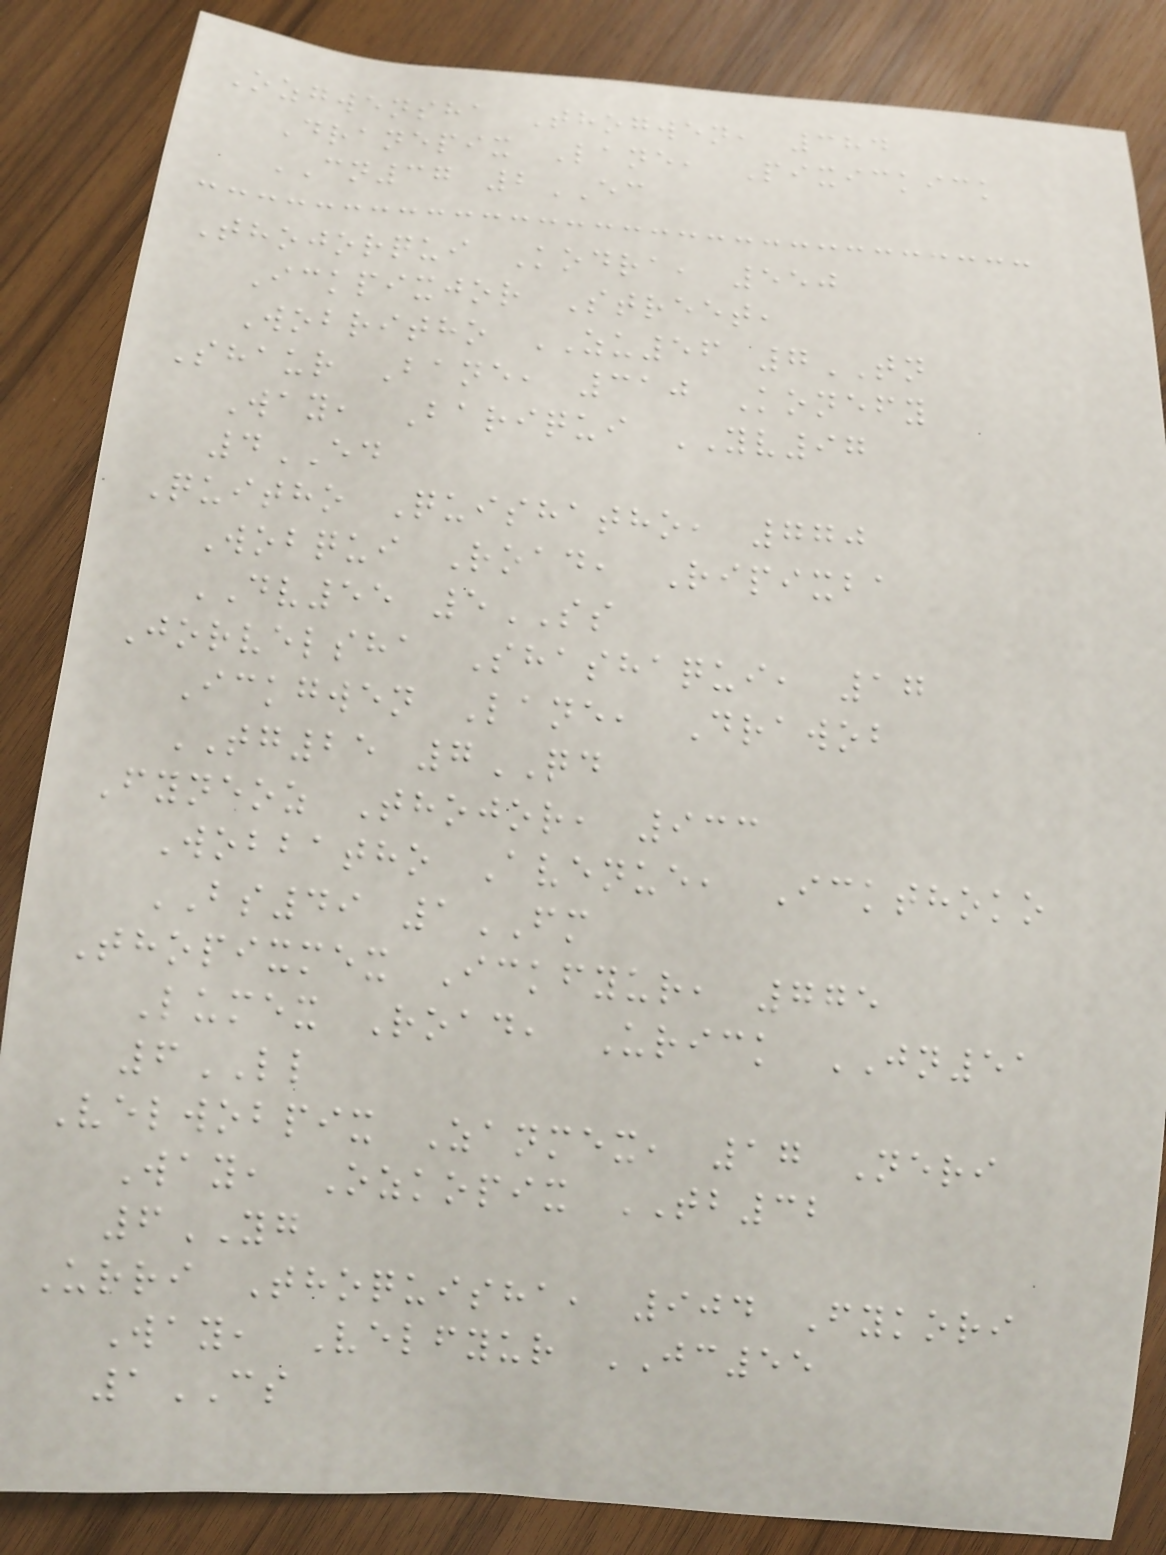Ozgwensha Thogwen, 384
Dranepix Lane, Pixickick
CN37 2EC
Thojorqui Kodra, 550
Ickpixjor Street,
Wobritho ZU56 7TN
Shaur Bane, 310 Konefy
Way, Bariqui YV97
4ED
Quitho Quishatho, 770
Wobqui Road, Ripixba
DV55 5SS
Jorvelsha Shashaqui, 17
Ickgwen Lane, Drawob
TG25 7QD
Fyneoz Thojor, 933
Wobbatho Avenue, Ickthoko
BS49 1FM
Thopixmex Ickfyur, 775
Lumex Road, Urick JN51
6LL
Velwobpix Zanmex, 17 Neri
Way, Ozkopix TB32
6YG
Urri Thoquisha, 904 Fykori
Way, Velfyur JC55
1CS
